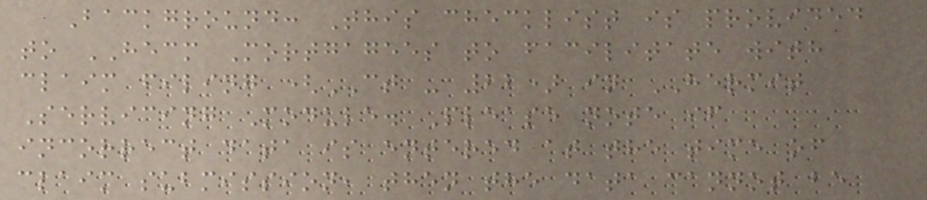Background: This checklist is provided
to HECM Mortgagees to facilitate with
claim filing (CT - 22) in HERMIT
Servicing Module. Please note if
incorrect data is entered at the time of
claim submission, then the data cannot be
